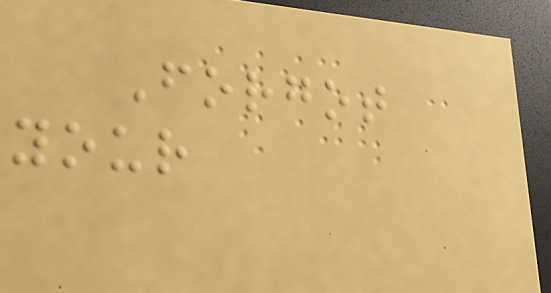Forgot
your
